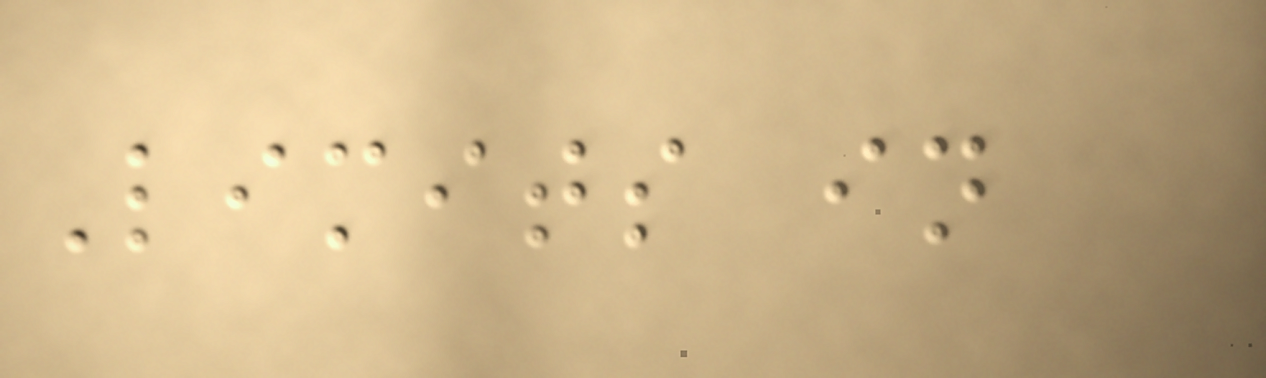Limits in
